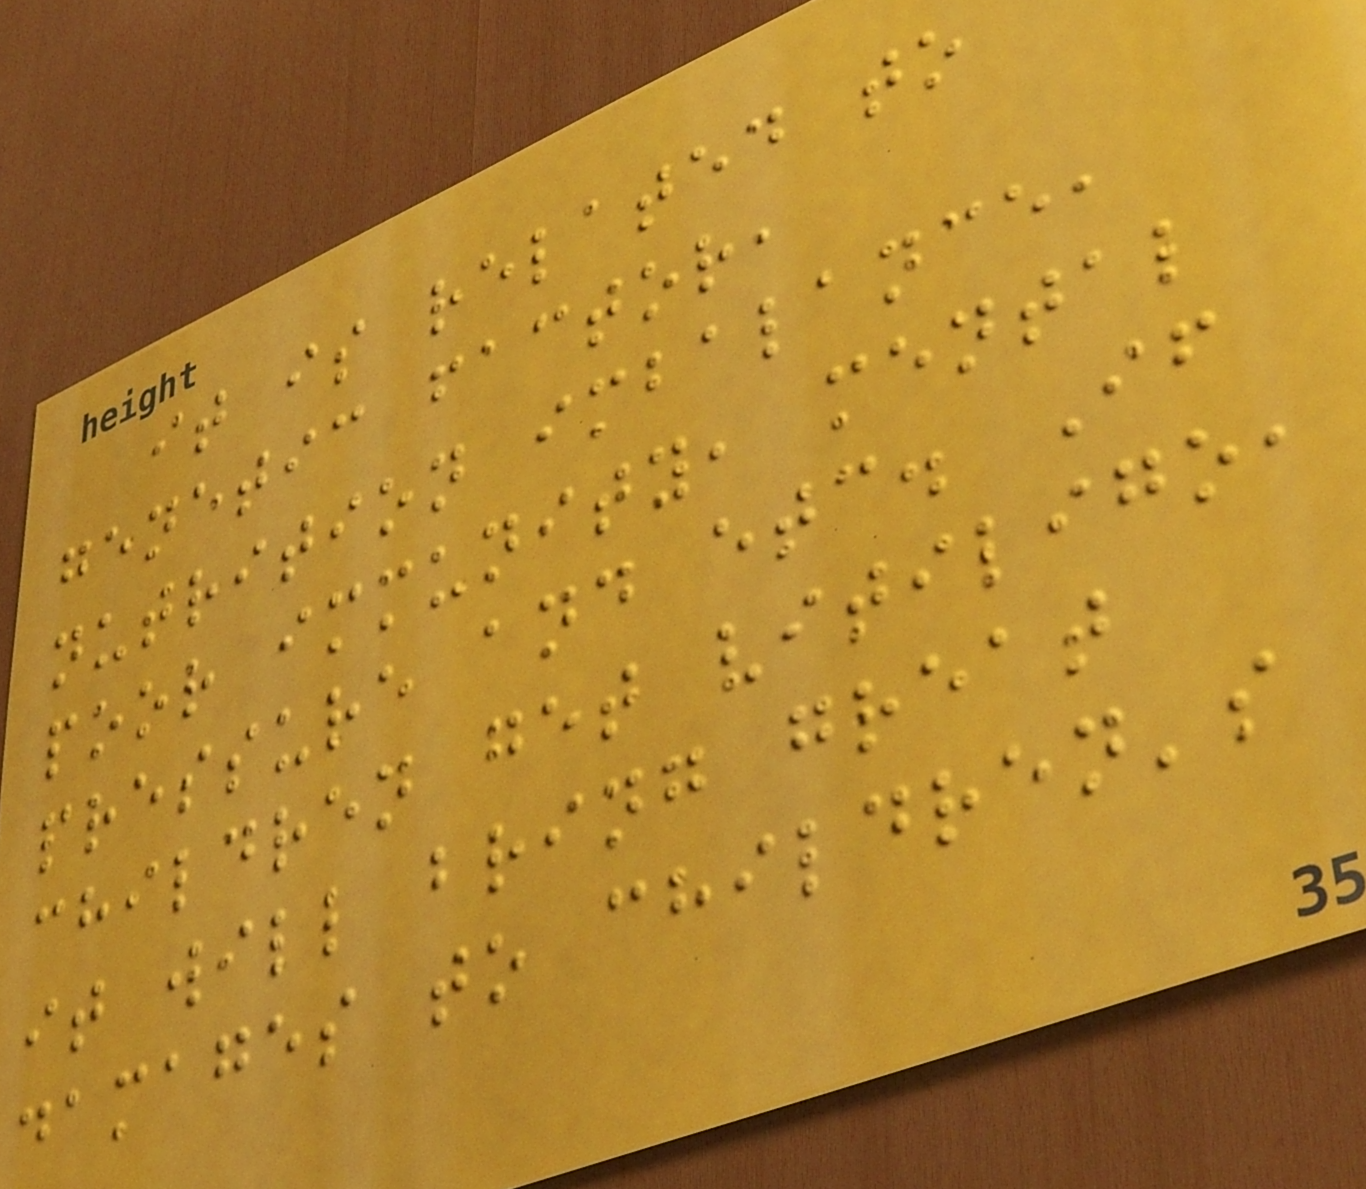it is related to
genetic factor,
nutrition imbalance,
poor immunity, mental
pressure and etc. If
children get vitiligo,
it will bring great
damages to children's
